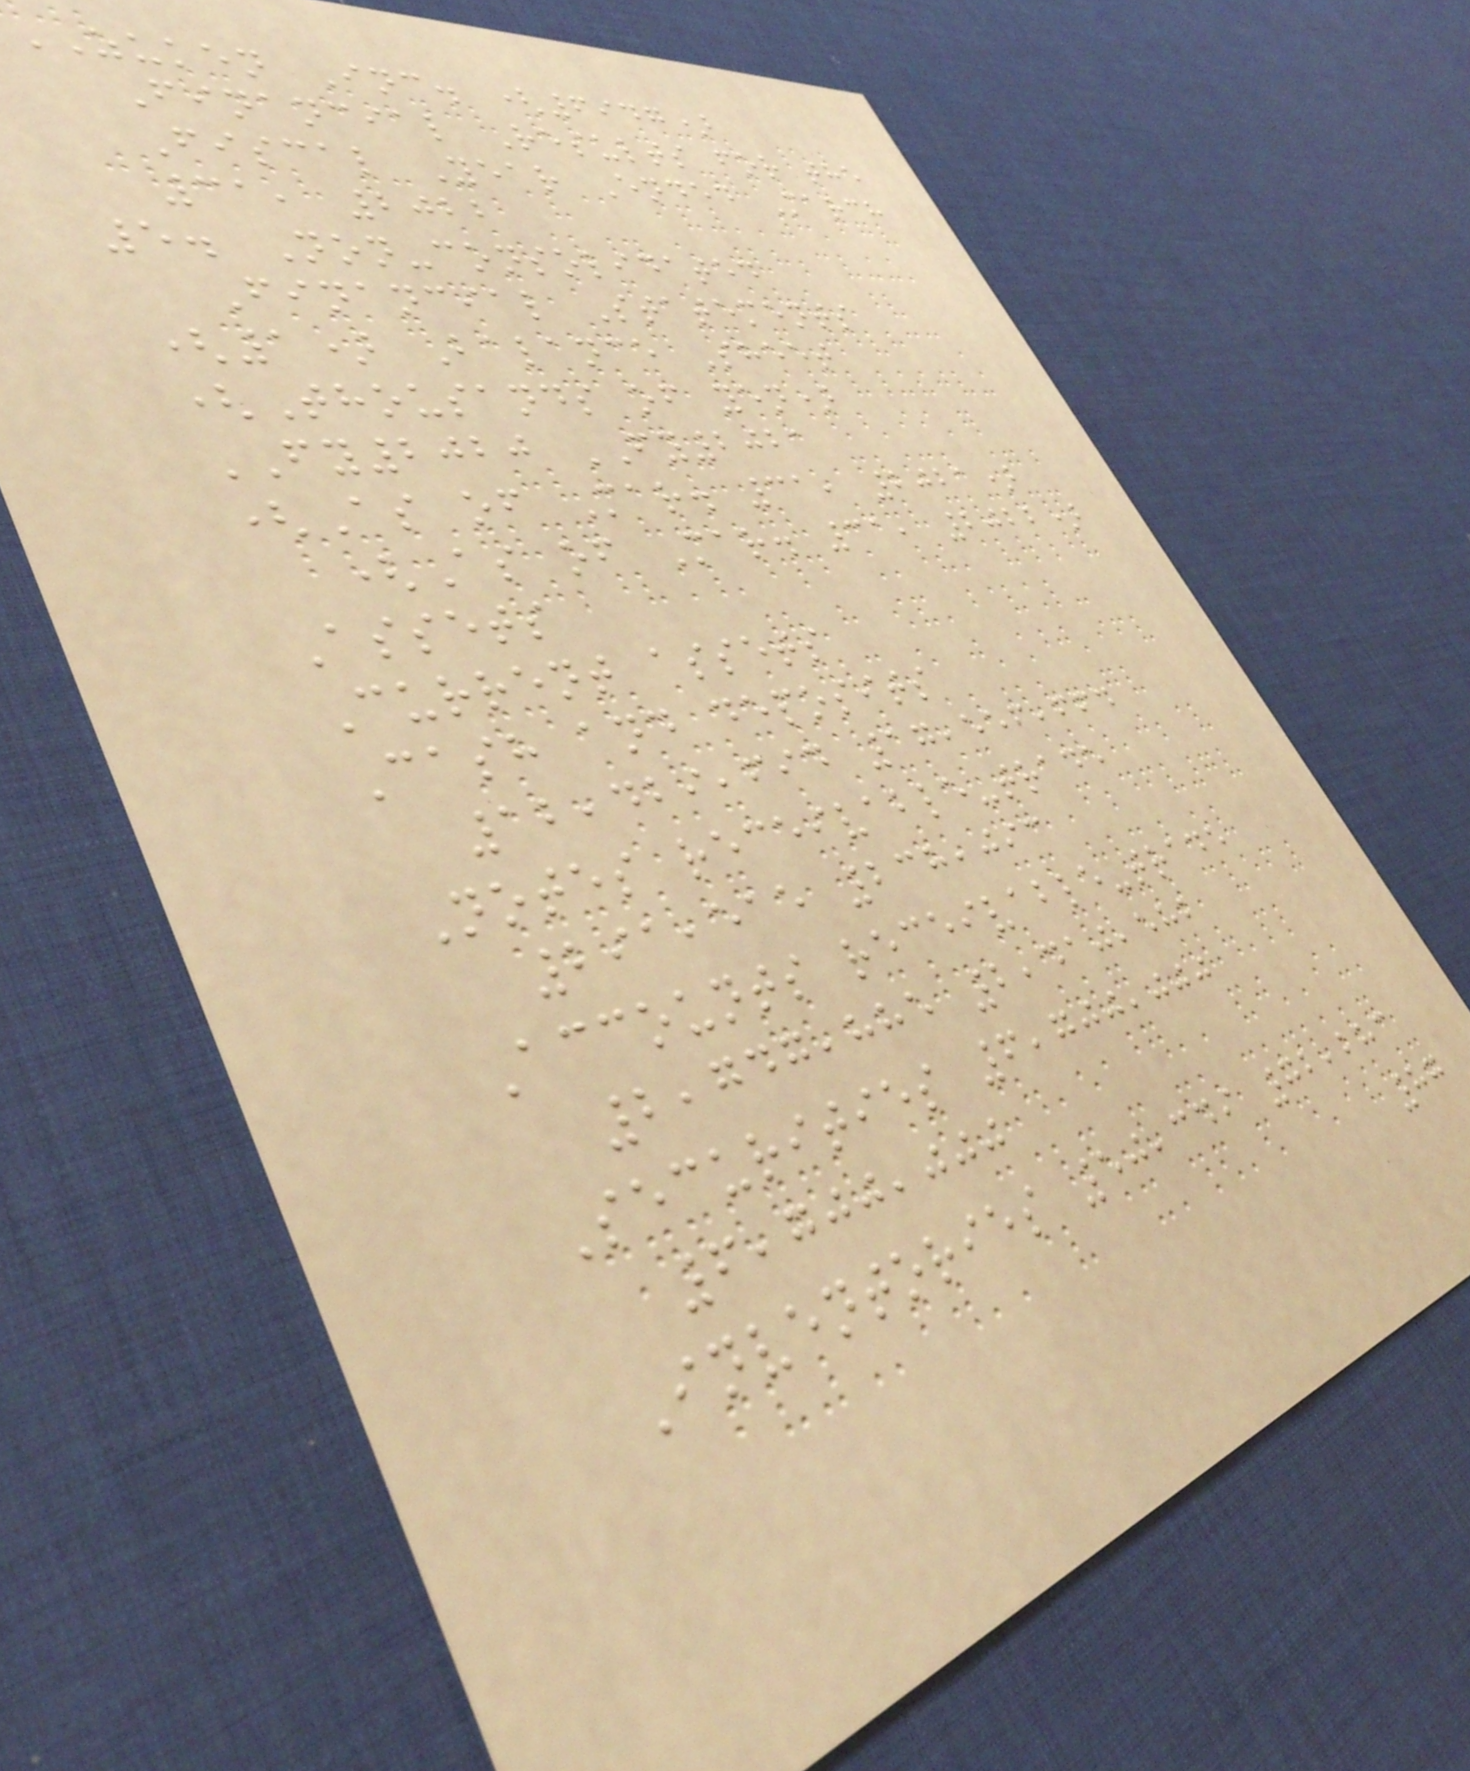ZUKEN Inc. (6947)
Financial Results for the
Fiscal Year Ended March
31, 2022
5. Non-consolidated
Financial Statements
(1) Balance Sheet
(Thousands of yen)
FY2020 FY2021
(As of Mar. 31, 2021)
(As of Mar. 31, 2022)
Assets
Current assets
Cash and deposits
12,429,694 17,556,664
Notes receivable-trade
291,515 238,093
Accounts receivable-trade
2,747,885 2,410,582
Securities 6,700,000
6,700,000
Inventories 50,349 72,283
87
